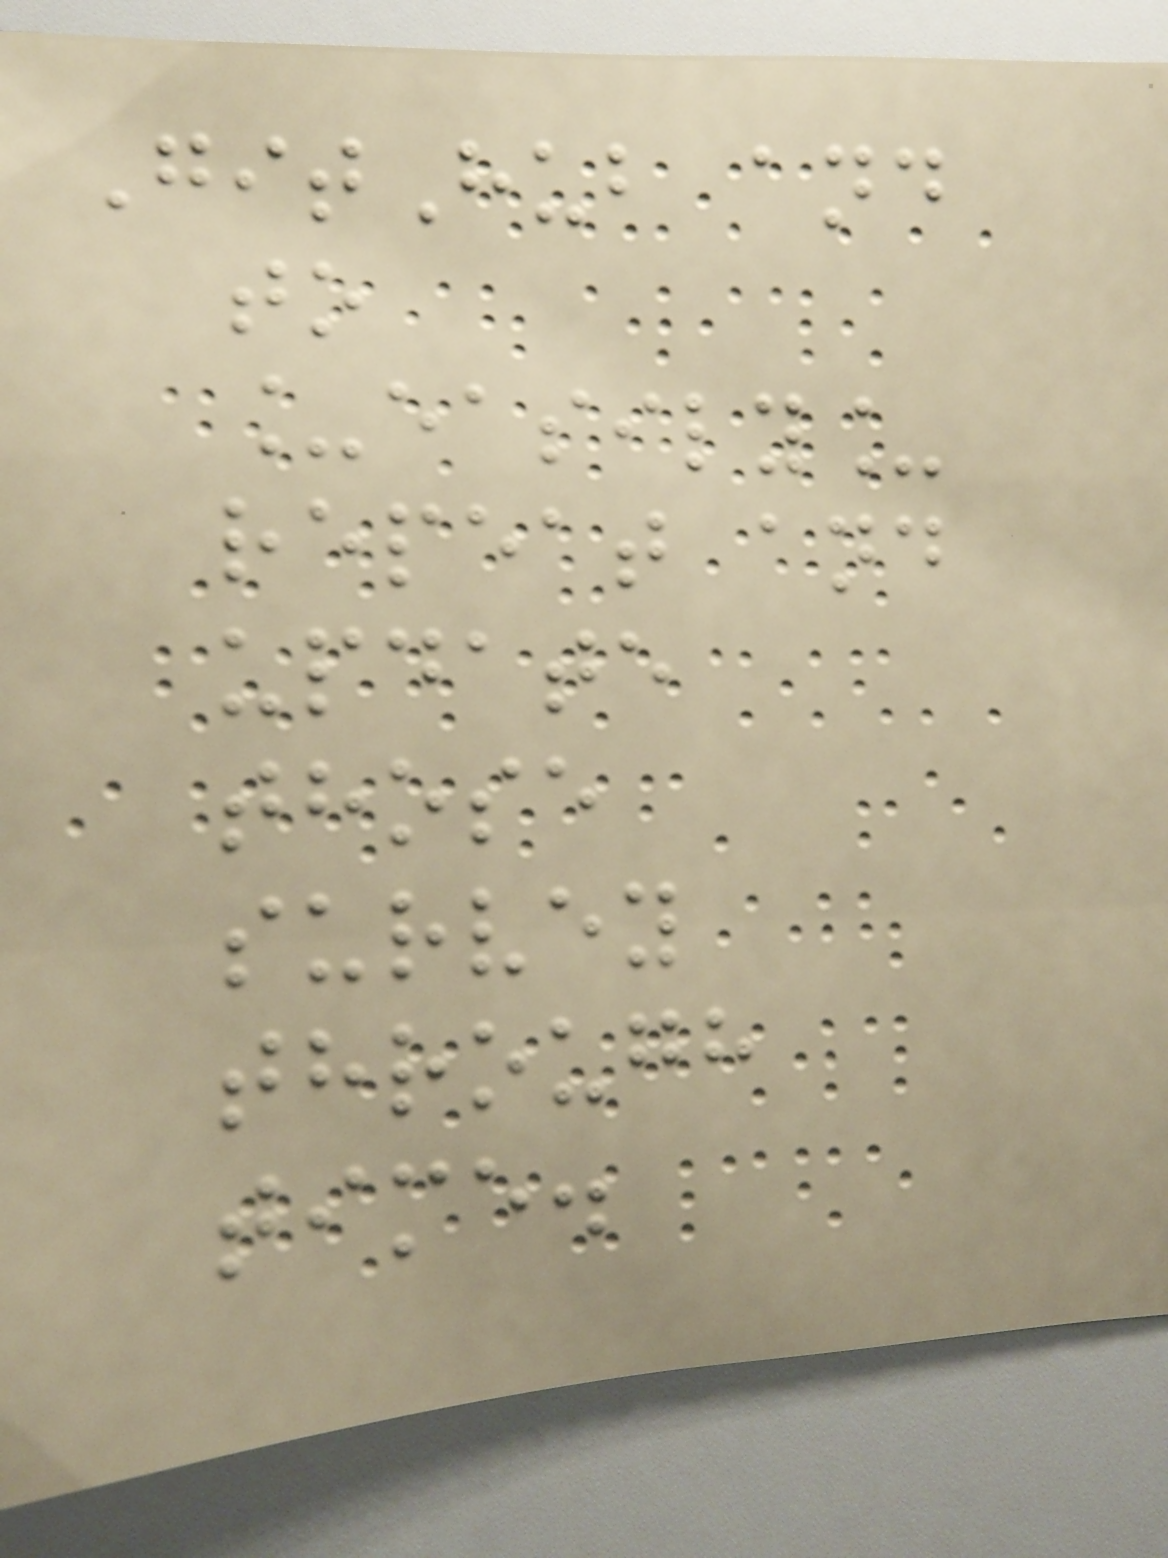GitHub and
to
_easily_
repeat and
update
those
survey
through
time.
